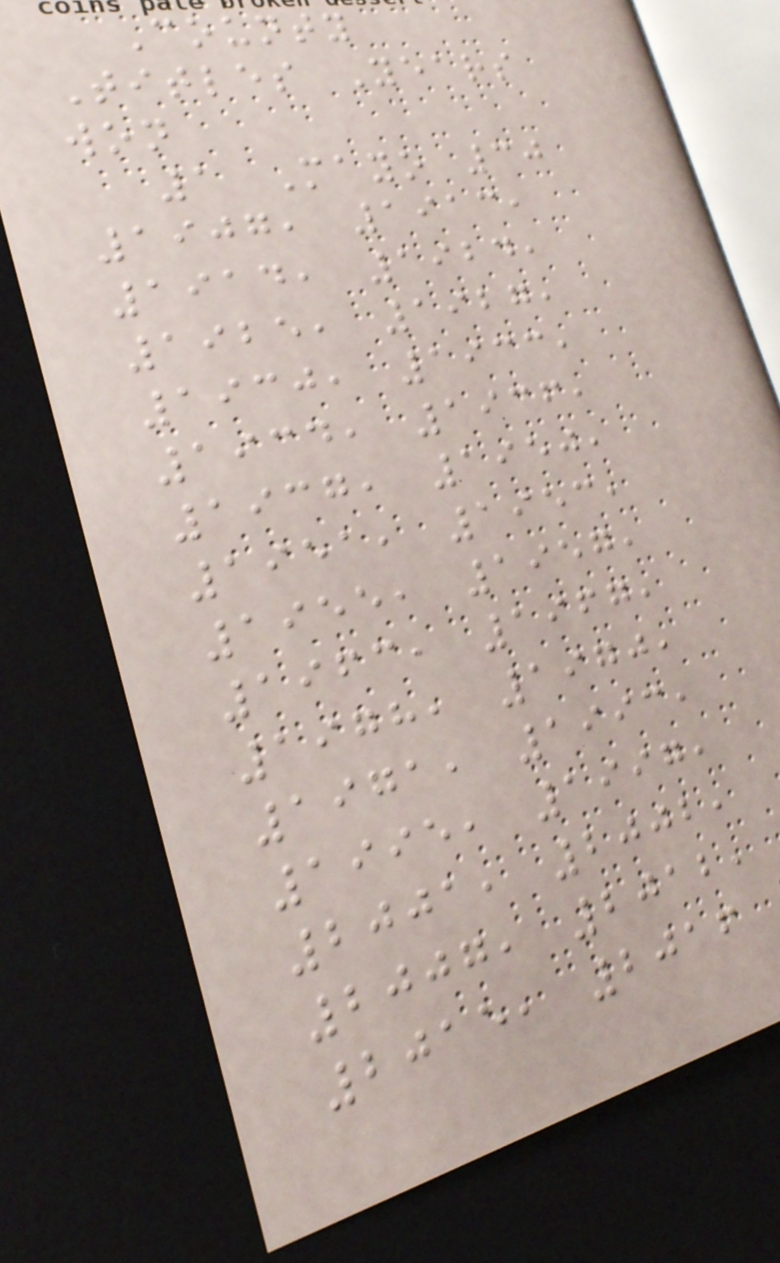County
Titles Years
won
1 Mayo 30
1907, 1913,
1914, 1924,
1925, 1927,
1930, 1933,
1934, 1936,
1937, 1950,
1951, 1953,
1955, 1957,
1963, 1967,
1978, 1970,
1971, 1993,
1995, 1997,
2001, 2002,
2007, 2012,
2015, 2016
